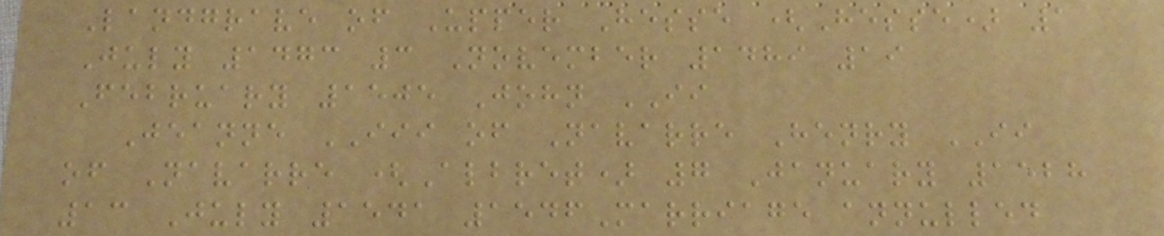Landgrave of Upper Hesse (Hesse) 1
July 1473 3 November 1489 19
February 1505 John II
Jeanne III of Navarre Henry II
of Navarre (Albret) 7 January 1528
13 July 1541 1546Marriage annulled
